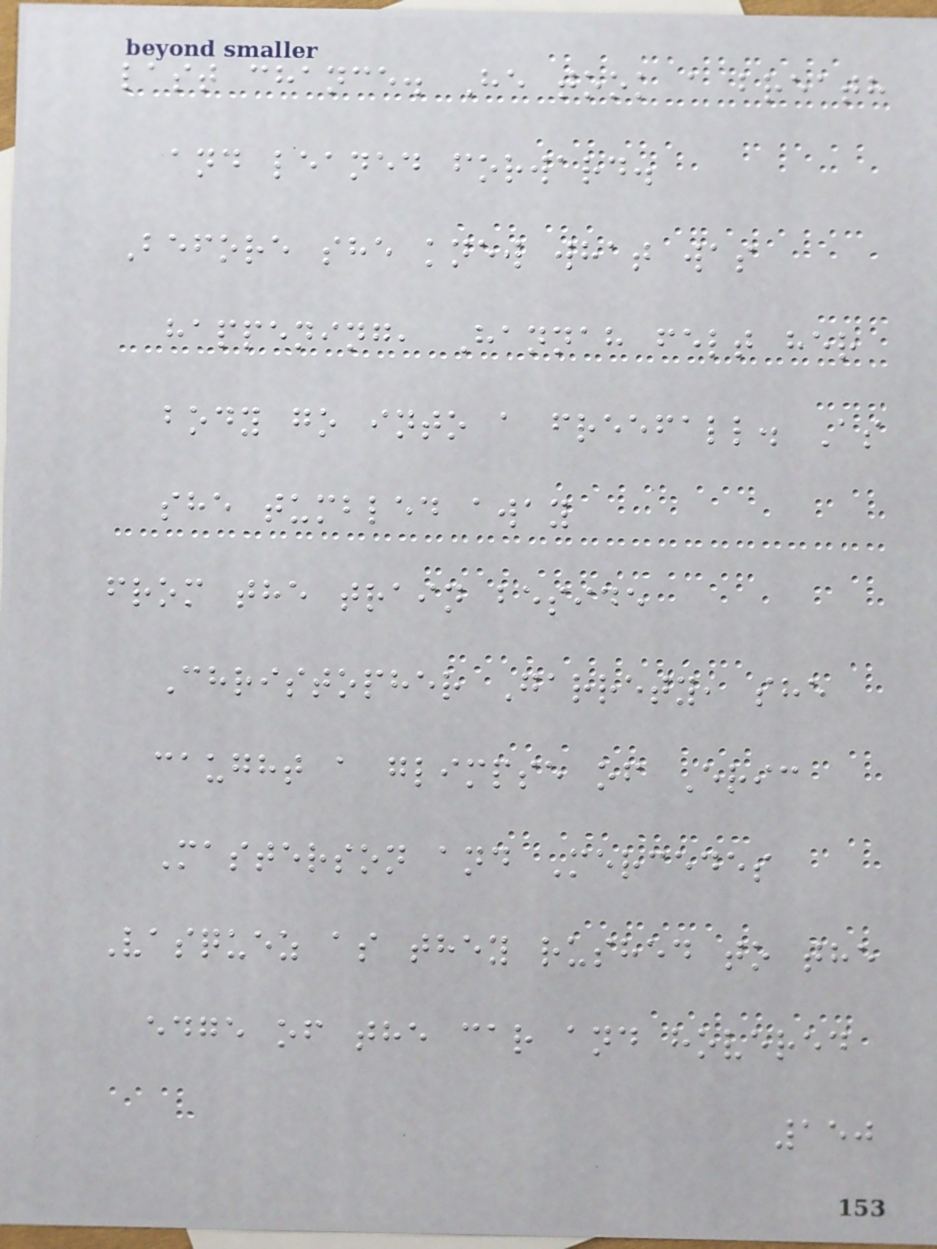last chance. He took a breath
and leaned forward.
Before she knew what was
happening, Hannah felt her
body go into a freefall. As
she tumbled away
from the train beside
Christopher Garrety, she
caught a glimpse of Eric
Masterson and Mercedes
Vasquez as they rushed to the
edge of the car and hovered
150
